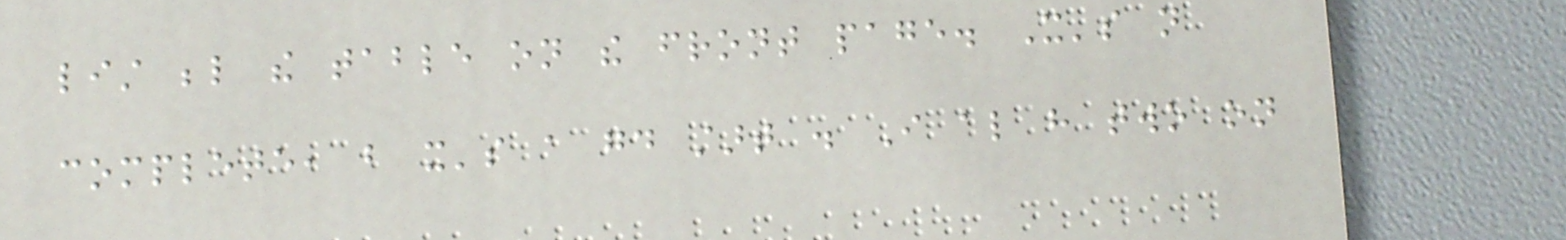list below the table on the front page. It's not
complete, but it's a good start . I also have two on
